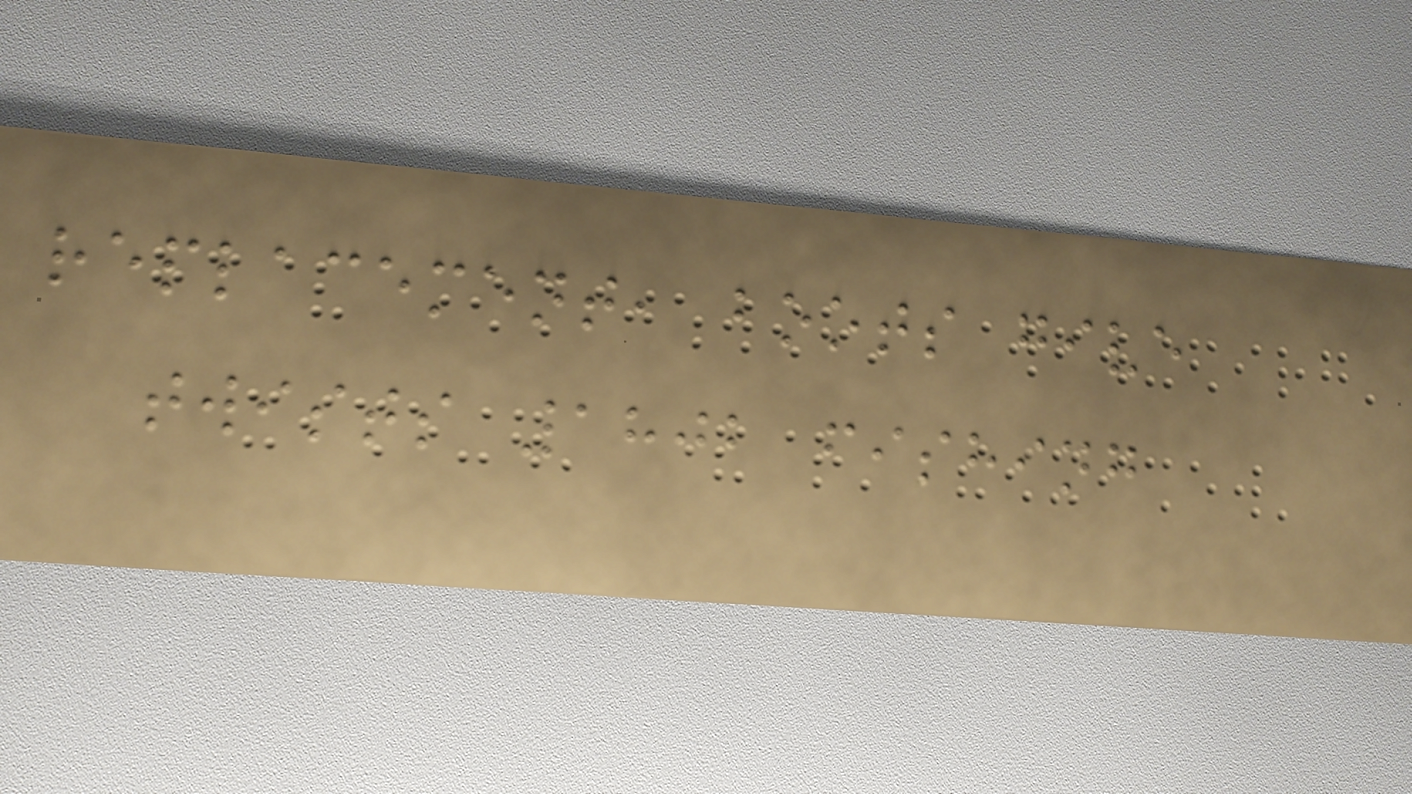replacement, boots give
twists 1802 fishing
